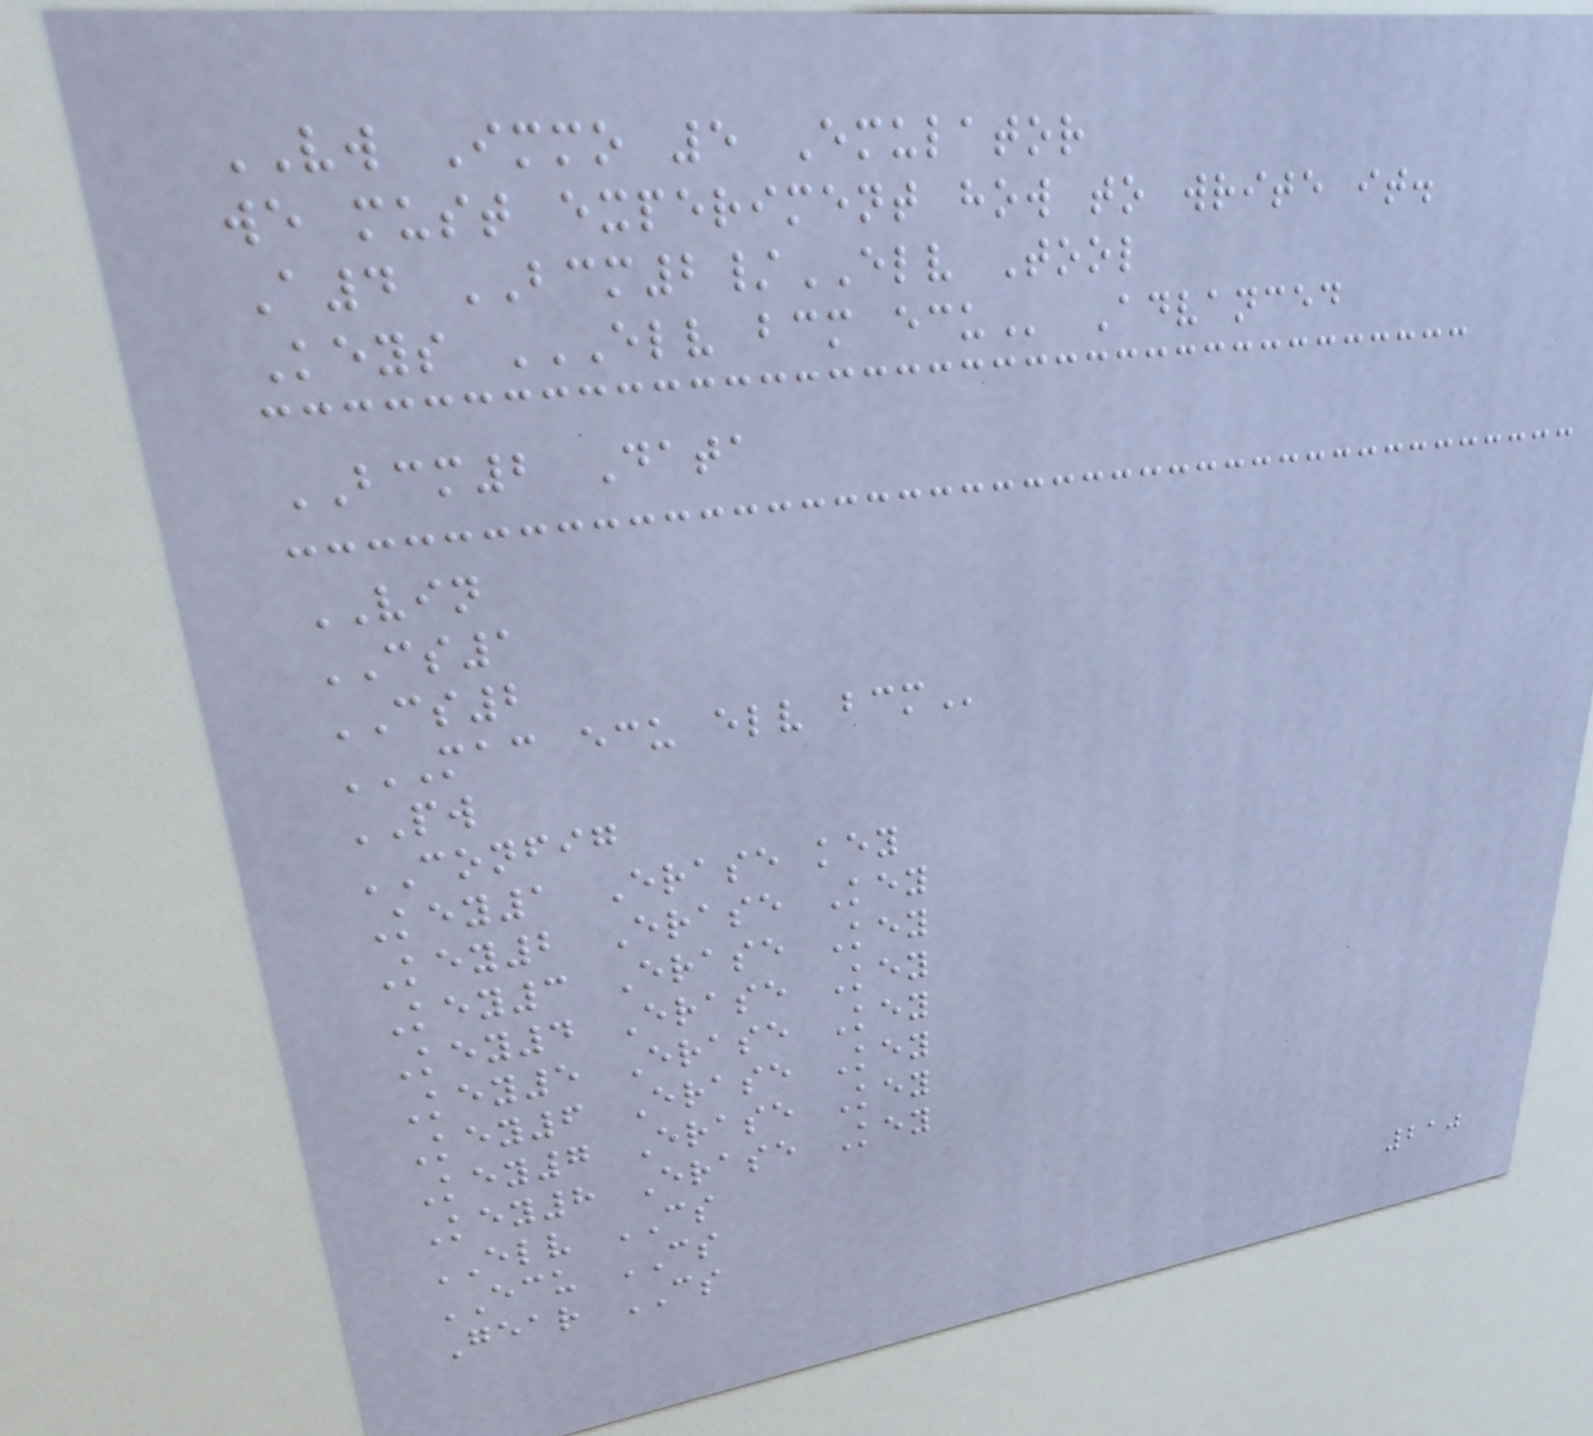VW Immo 5 Emulator
we must experiment how to write it.
A4 BCM2/ELV Tool
Keys ELV BCM ECU Advanced
BCM2 Data
VIN
CS1
CS2
MAC ECU ELV BCM
PW
CONFIG
Key1 Erase key
Key2 Erase Key
Key3 Erase Key
Key4 Erase Key
Key5 Erase Key
Key6 Erase Key
Key7 Erase Key
Key8 Erase Key
ELV CS
ECU CS
Gear CS
210
